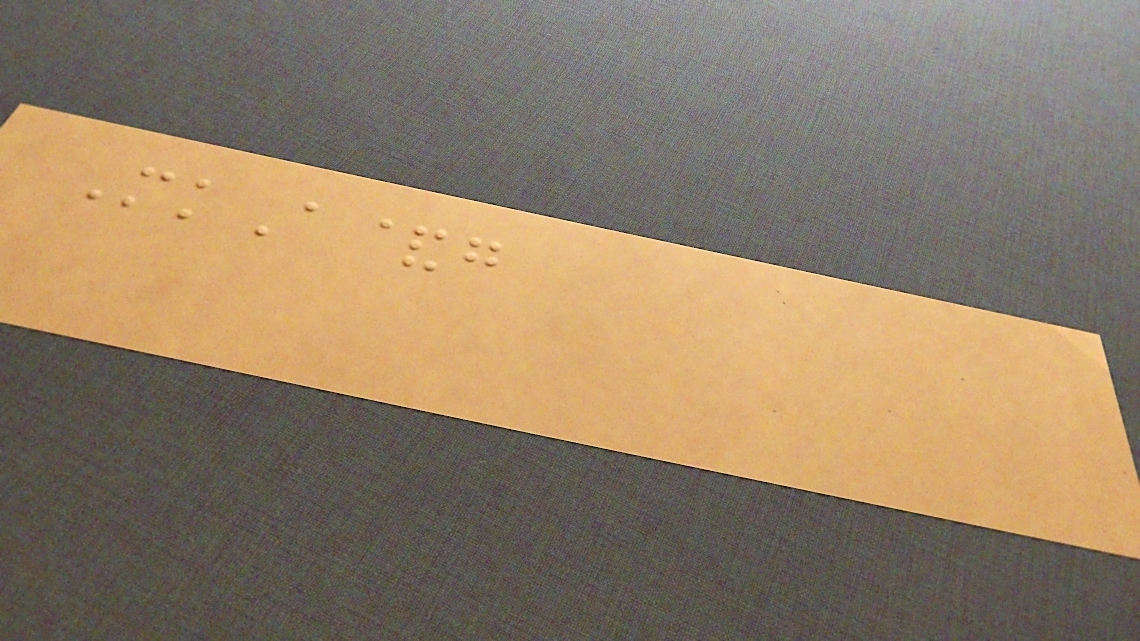MkA&g
